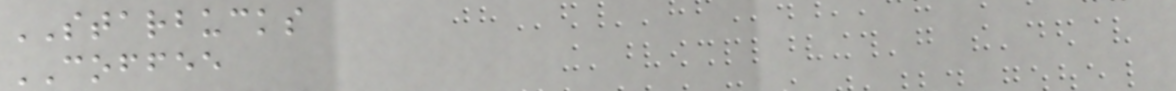STARBUCKS
COFFEE
